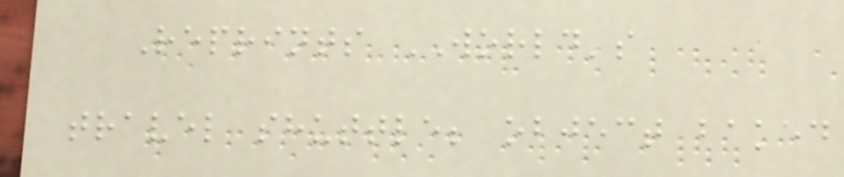Reprints WORLD's
travel shuttle; object baked
